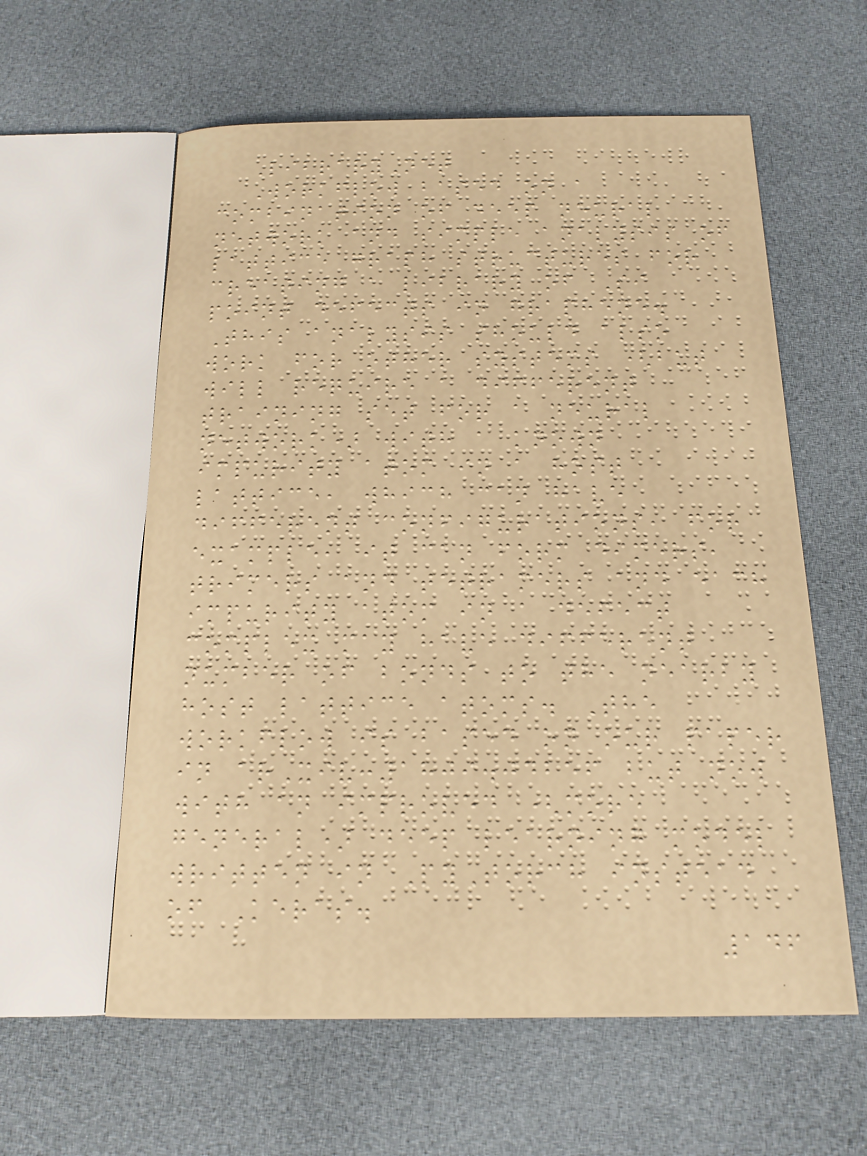LibraryNet
Workflow based on a
combination of deep neural
network and simple analysis of
lattice graph structures for
creating a library of Si
point defects in graphene.
This analysis should also
work for other systems (but
will require a different
training set for a neural
network) with a known
impurity atom in a host
lattice, which can have
different configurations, for
example, it can form dimers,
trimers and tetramers and each
impurity atom in a defect
complex may have different
number of bonds to the nearby
host lattice atoms. The
workflow is based on our paper
in arXiv:1809.04256 but now
with an improved (more
general) deep learning model
written in PyTorch instead
of Keras.
146
